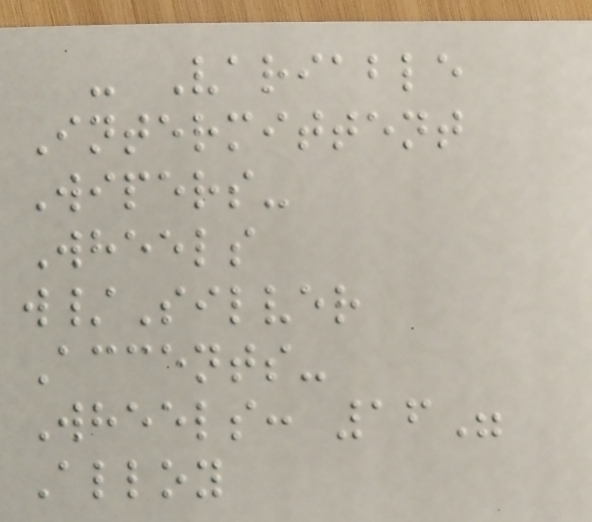- Variable
Intermittent
Wipers-
Wheels
w/Silver
Accents-
Wheels: 16"
Alloy
